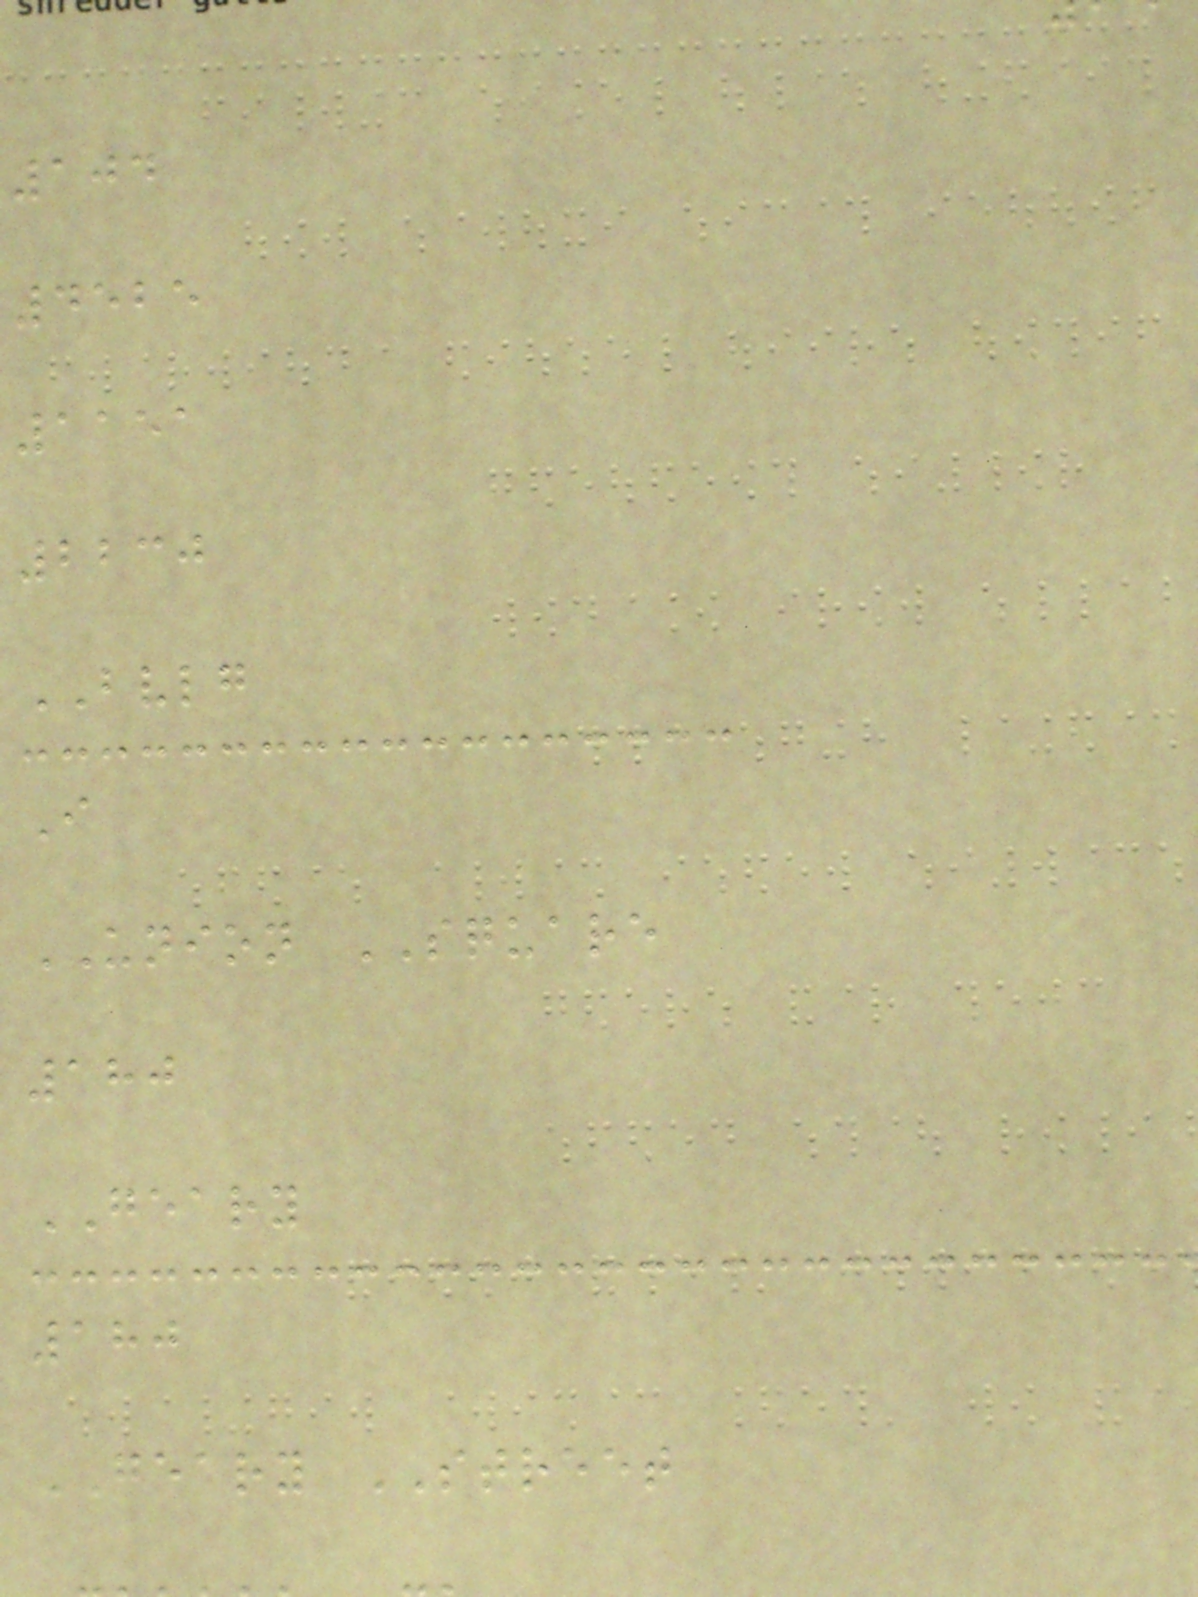104
4525
1151
2230
BVLG
I
UNION SQUARE
180
GEARY
180
GEARY STREET
